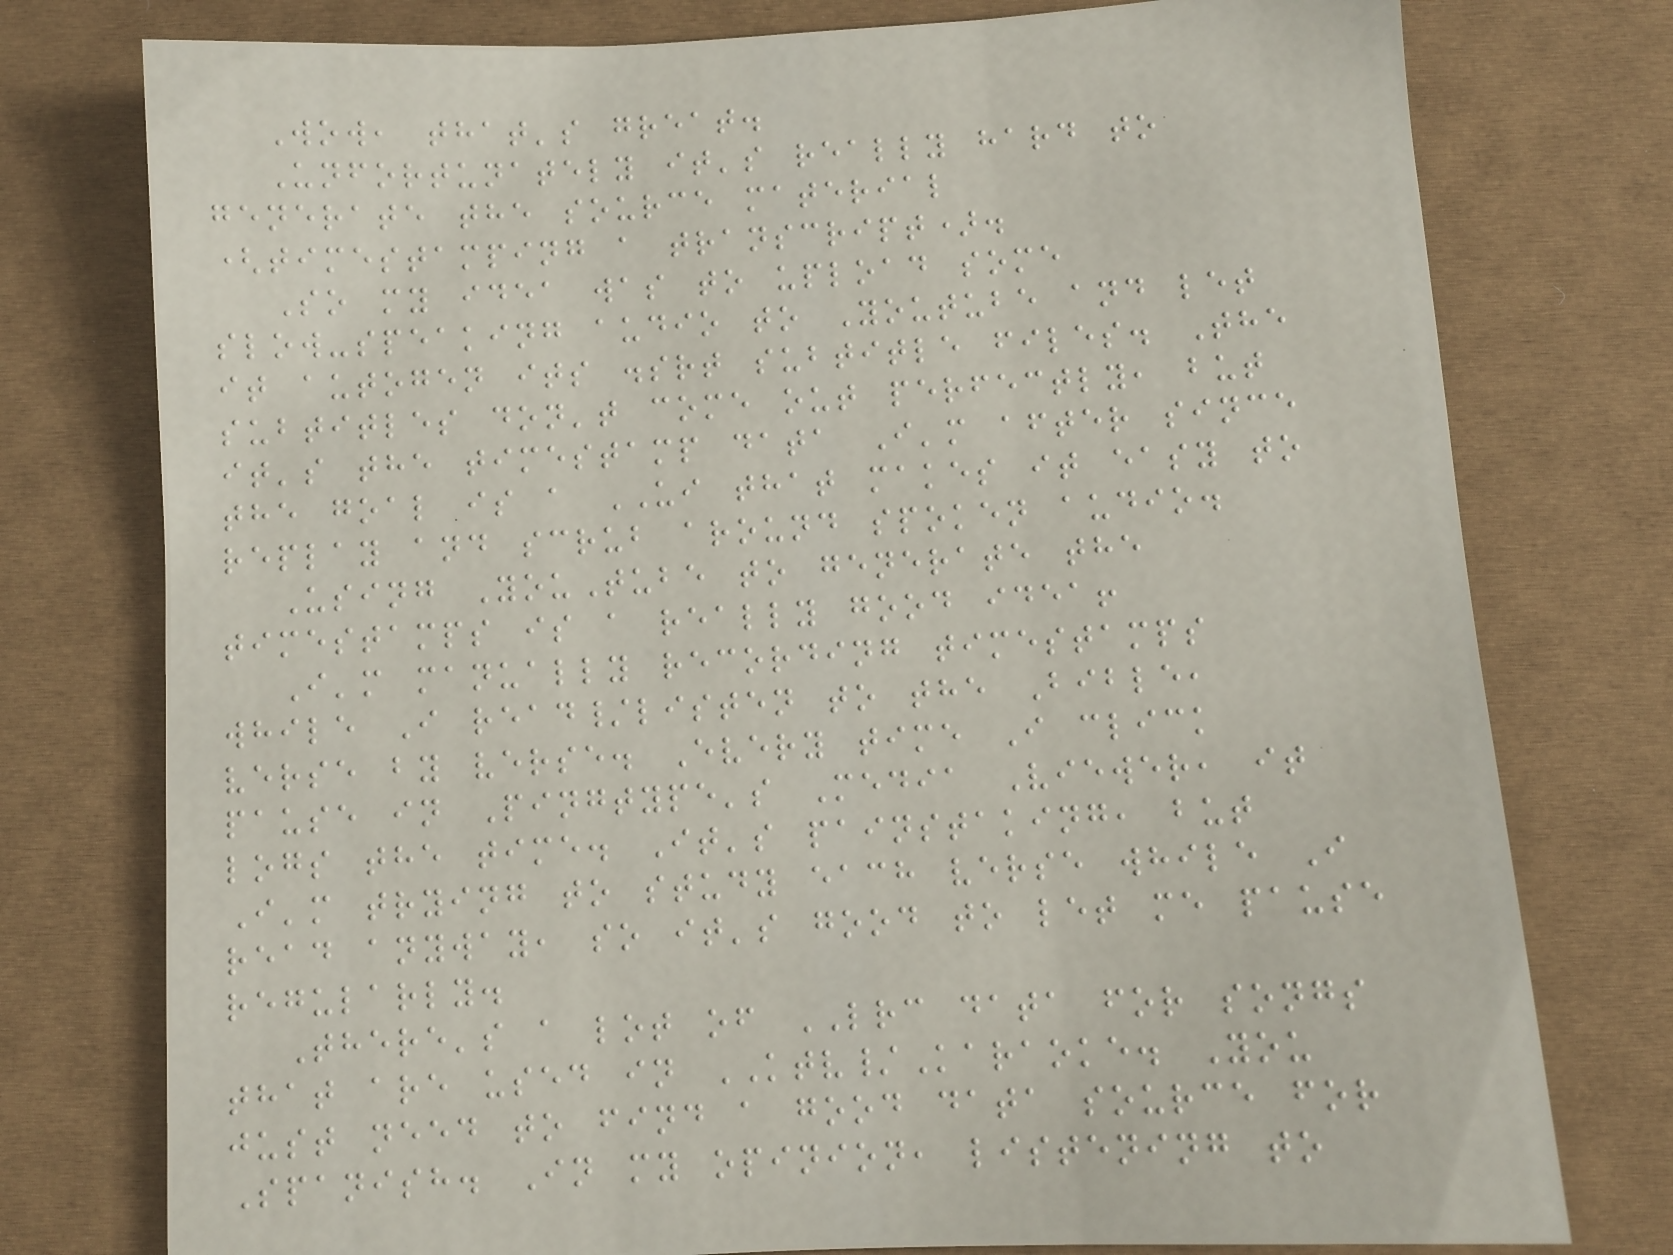Wow, that's great.
Unfortunately it's really hard to
generate the source material
(timestamping a transcript).
So my idea was to upload some
slow-speaking audio to Youtube and let
it autogen its .srt subtitle files. The
subtitles don't come out perfectly, but
it's the timestamp data I'm after since
the goal is a UI that makes it easy to
replay and scrub around spoken audio.
Using YouTube to generate the
timestamps is a really good idea!
I'm manually recording timestamps
while I read/listen to the Bible,
verse by verse. Every time I click
pause in Pingtype's Media Viewer, it
logs the time. It's painstaking, but
I'm trying to study each verse while I
read anyway, so it's good to let me pause
regularly.
There's a lot of LRC data for songs
that are used in KTV/Karaoke. You
just need to find a good data source for
Spanish. In my opinion, listening to
